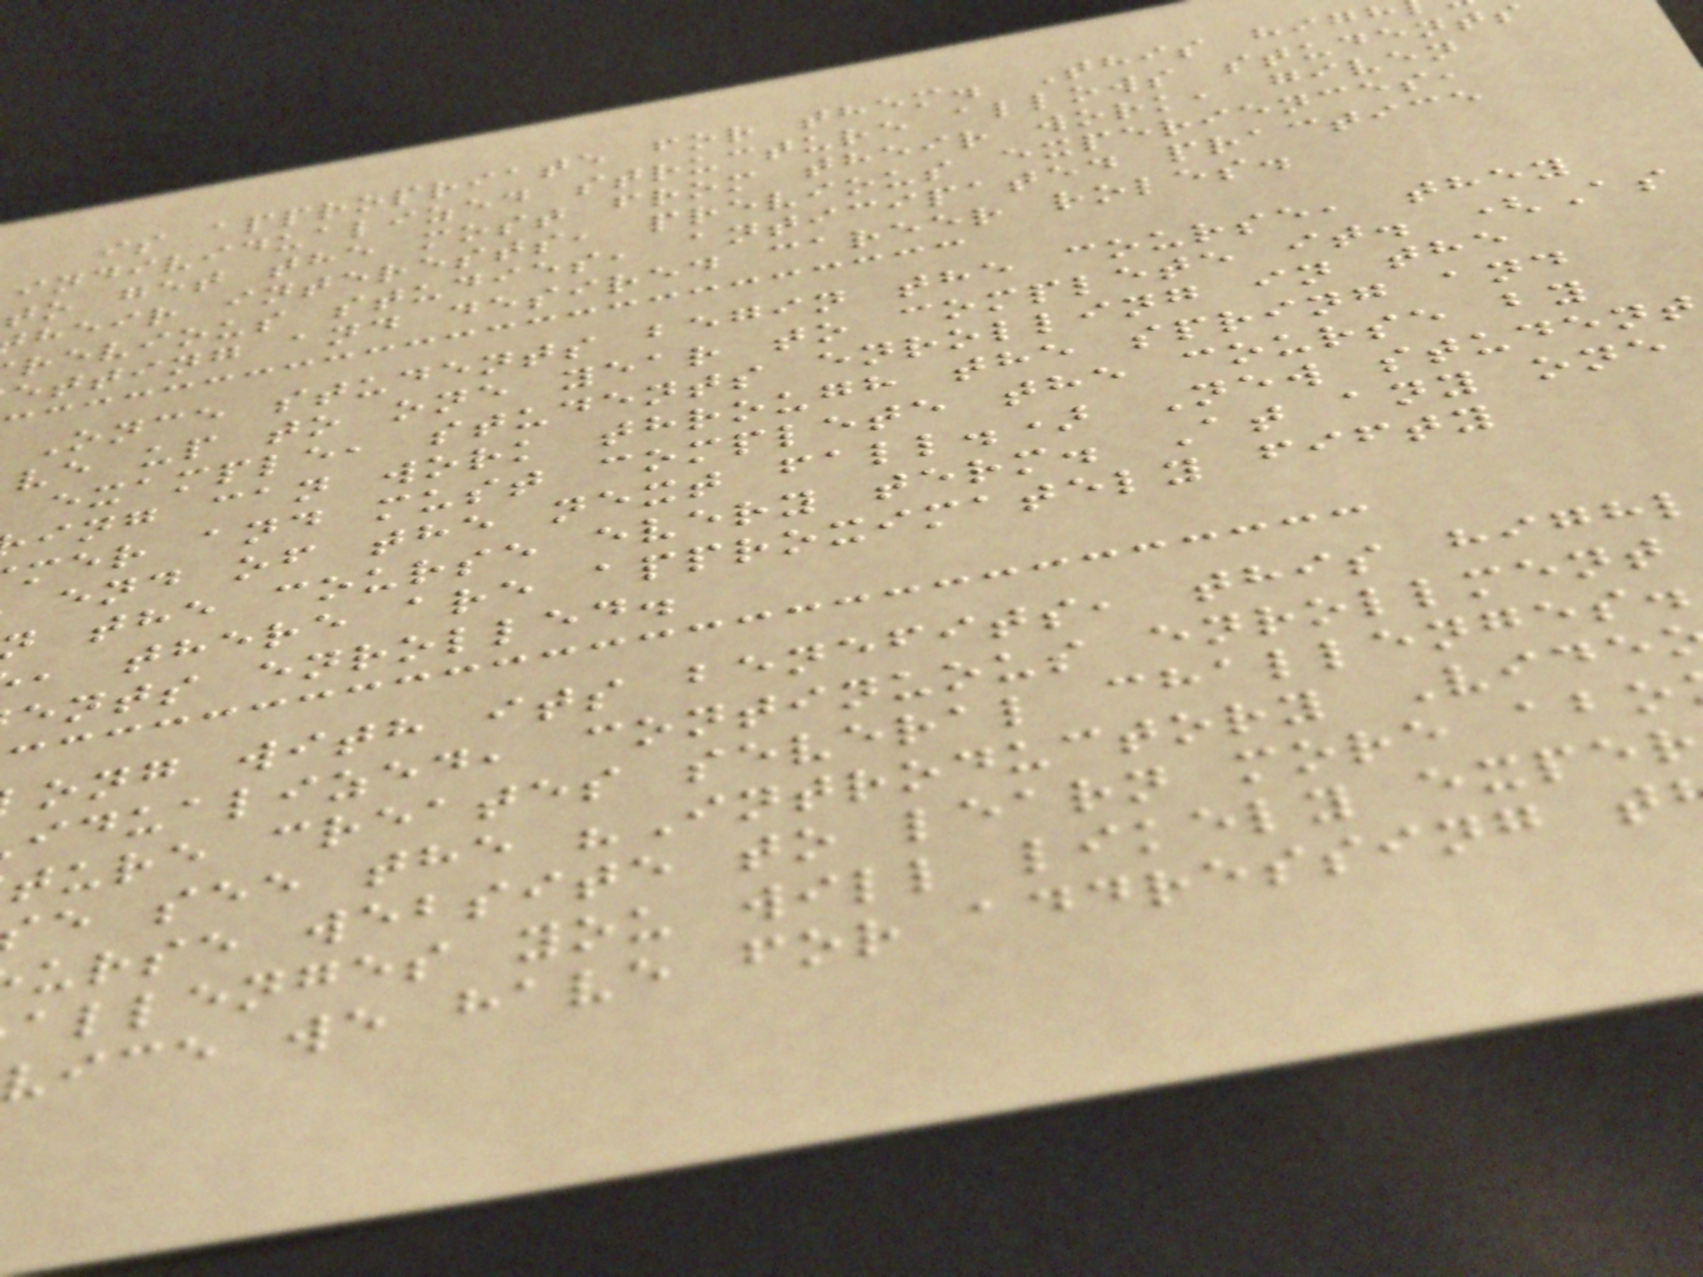is appropriate for them. This high
individualized structure allows students
to get the most from their work, given
heir interests, previous experiences,
revious studies, anticipated practice
etting and desired career roles.
Once students begin the course, they
ve up to one year to complete it. (As
example, students enrolling in the
ing can work through the spring and
mer and must complete the course by
end of the next fall.) New student
the course every term. At any one
, there are approximately fifty
ents enrolled.
ong with its benefits, this highl
idualized, continuous enrollment
ture creates several challenges.
e see the "Introductory Vide
urse website to learn more abo
allenges you will likely exper
vice we have for addressing t
